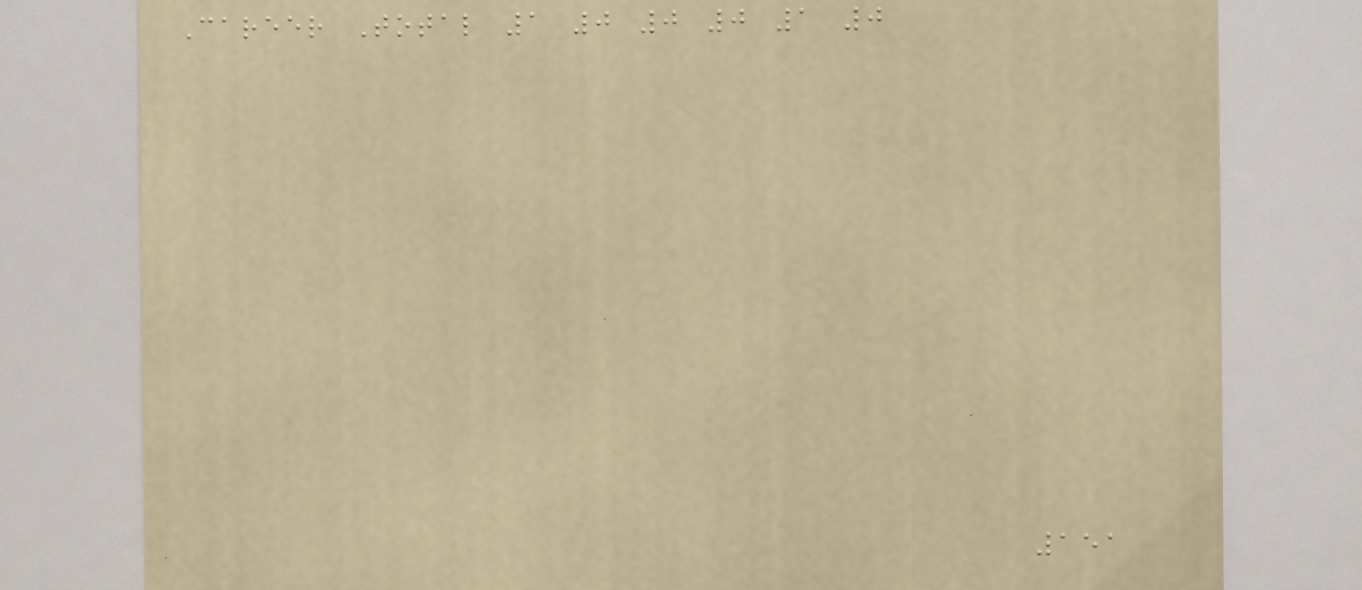Career Total 1 0 0 0 1 0
151
